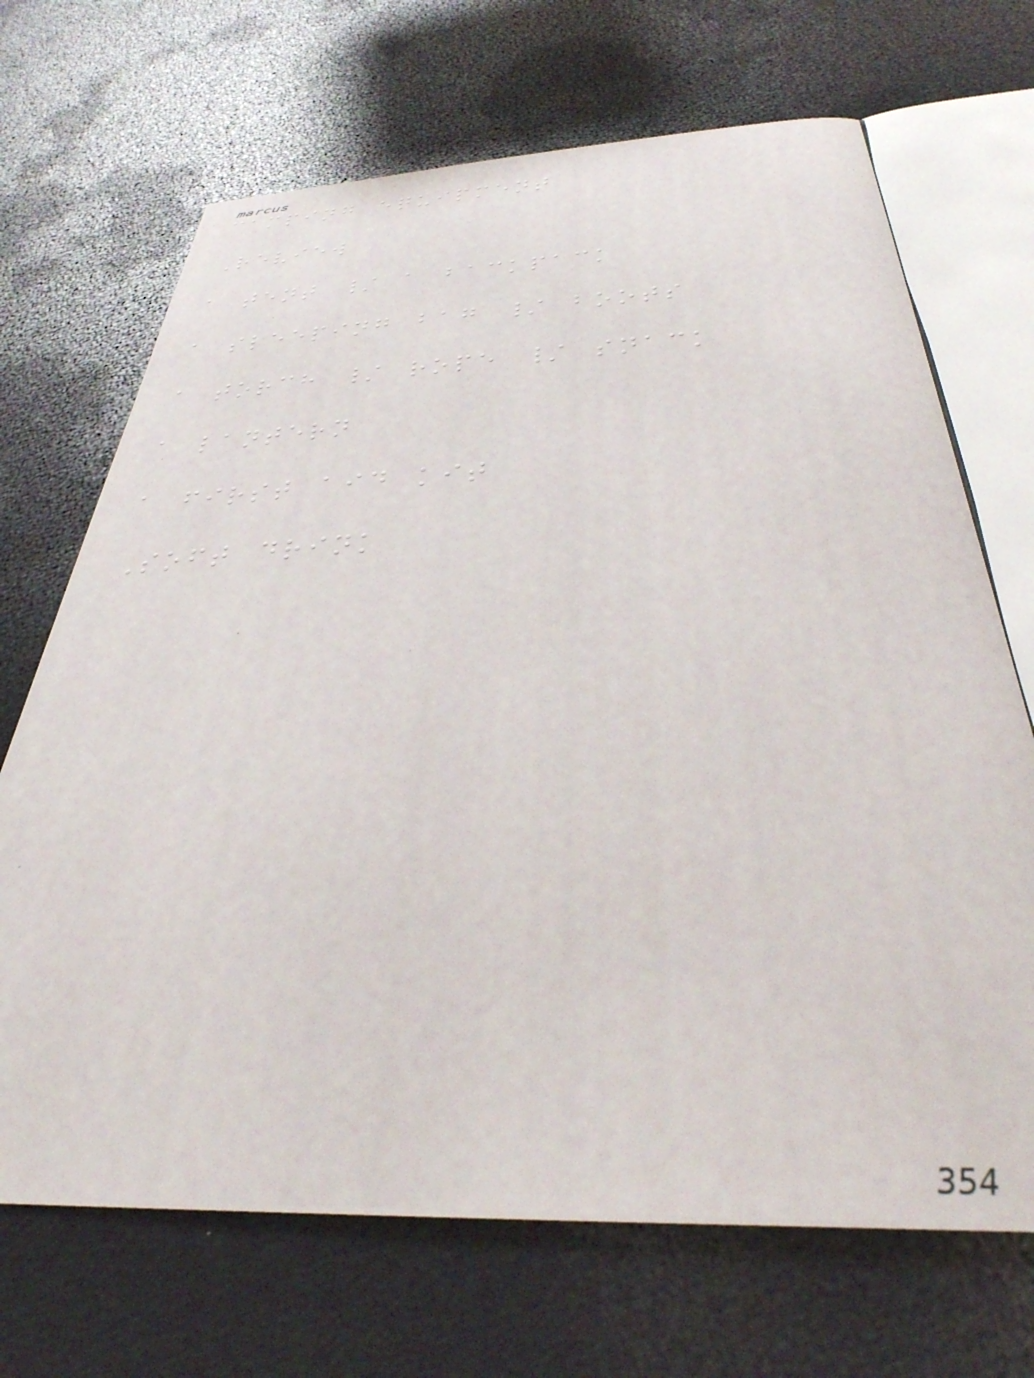camping equipment
Review
a tent / a backpack
a sleeping bag / boots
a torch / rope / snack
a lantern
a first aid kit
Soft drink
